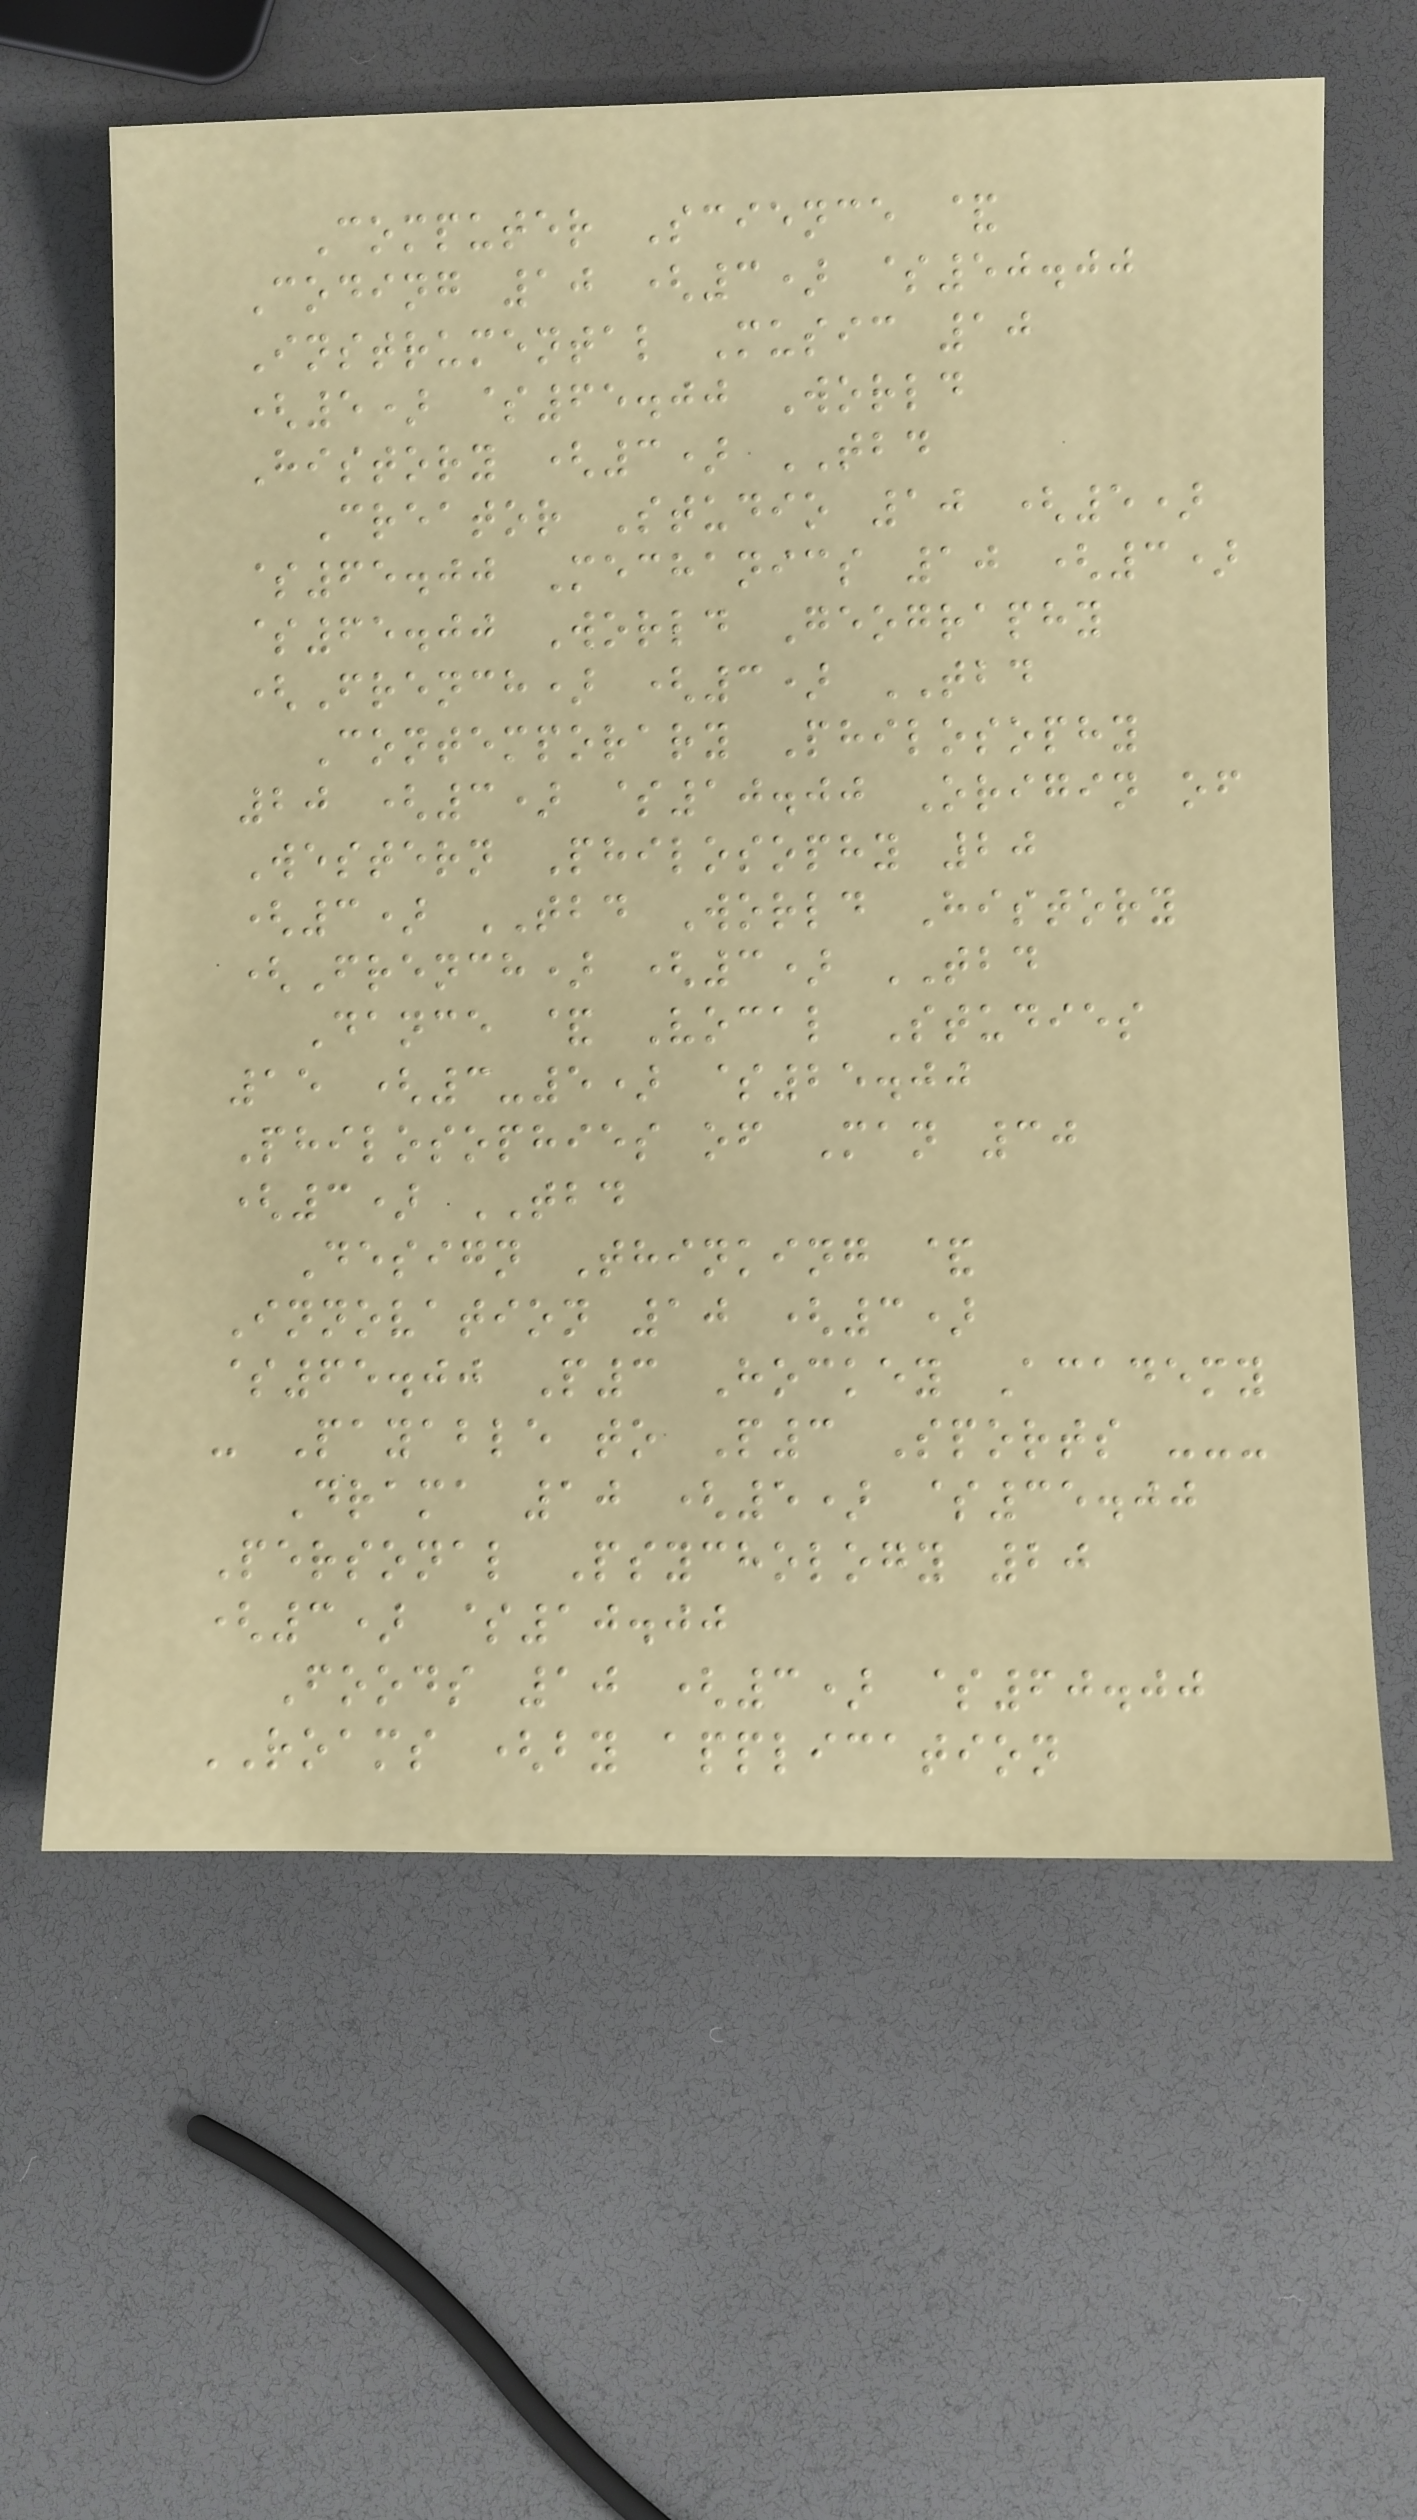Computer Science &
Coding 10 (3) $50.00
Instrumental Music 10
(5) $65.00 World
History (3) TBD
Creator Studio 10 (5)
$65.00 Mechanics 10 (3)
$65.00 World Geography
(French) (3) TBD
Contemporary Philosophy
20 (3) $10.00 Origin of
Western Philosophy 20
(3) TBD World History
(French) (3) TBD
Dance & Vocal Studies
15 (3-5) $25.00
Philosophies of Man 30
(3) TBD
Design Thinking &
Innovation 10 (3)
$65.00 P3 Hockey Academy
- Payable to P3 Sports ---
Drama 10 (5) $35.00
Personal Psychology 20
(3) $10.00
Foods 10 (3) $60.00
ROAMS (by application
